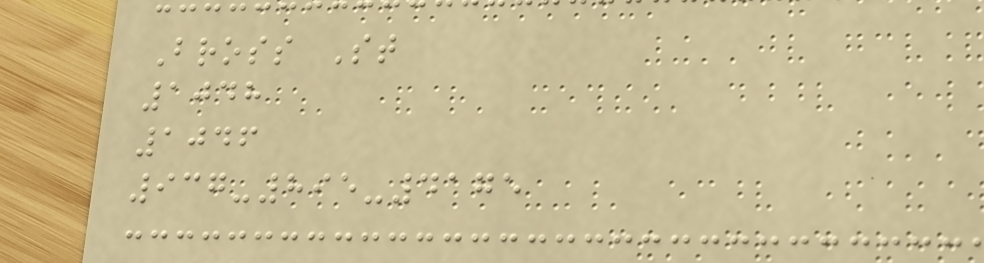Bross St
1048
1046
937-895-4175
